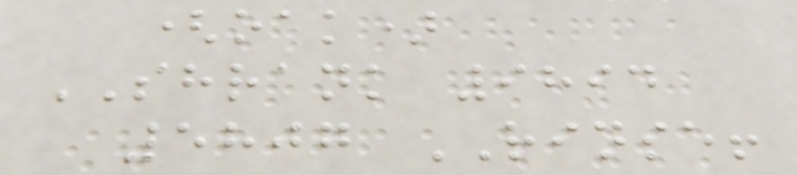(oak)
SHRANK 9894
5807 RINSE!
